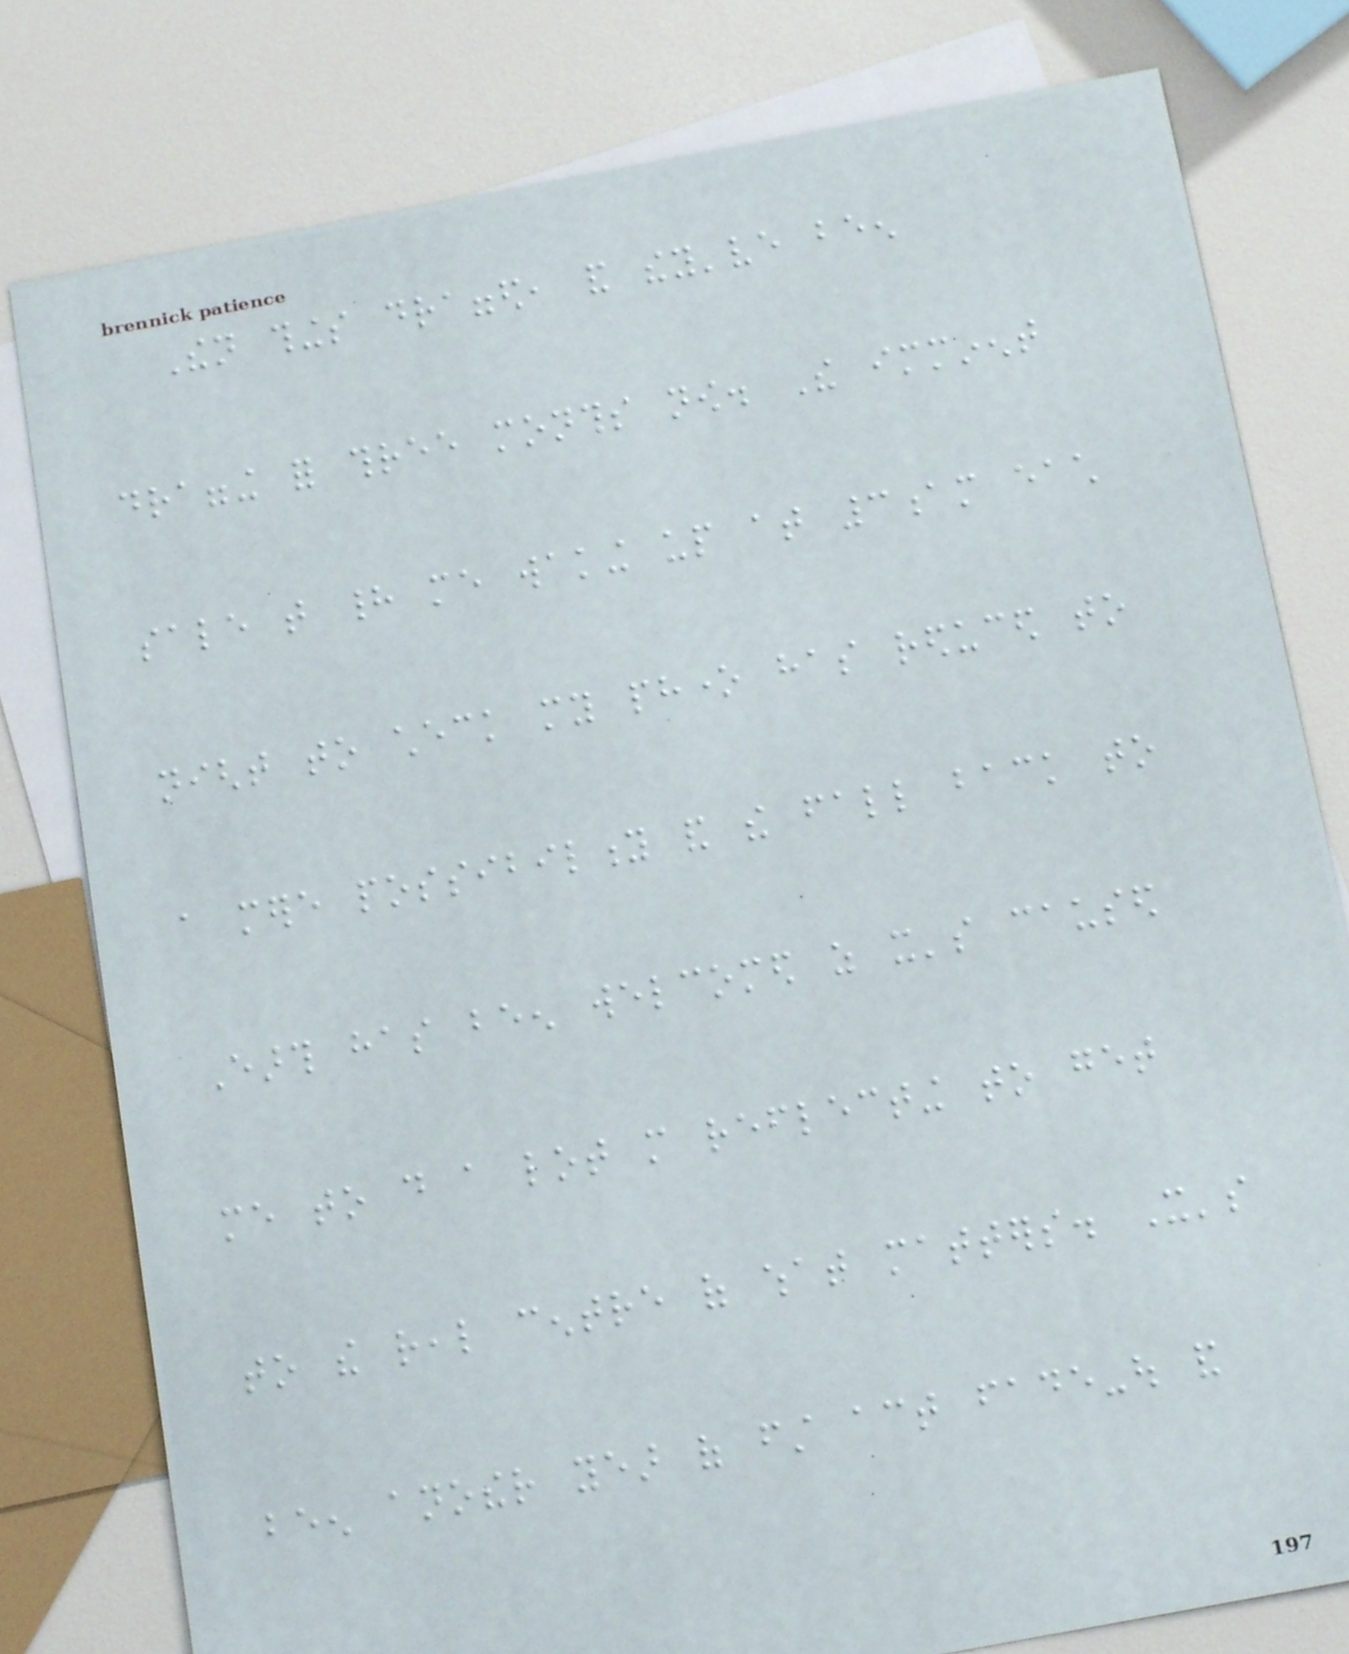Then things dragged, and they've been
dragging for three months now. The imminent
sale that had me waking up at 3am each
night to check my phone has reduced to
a mere possibility and the fall back to
Earth has been welcomed as it's caused
me to do a lot more reflecting to get
to the real centre of what matters. It's
been another year of first act fade-out and
